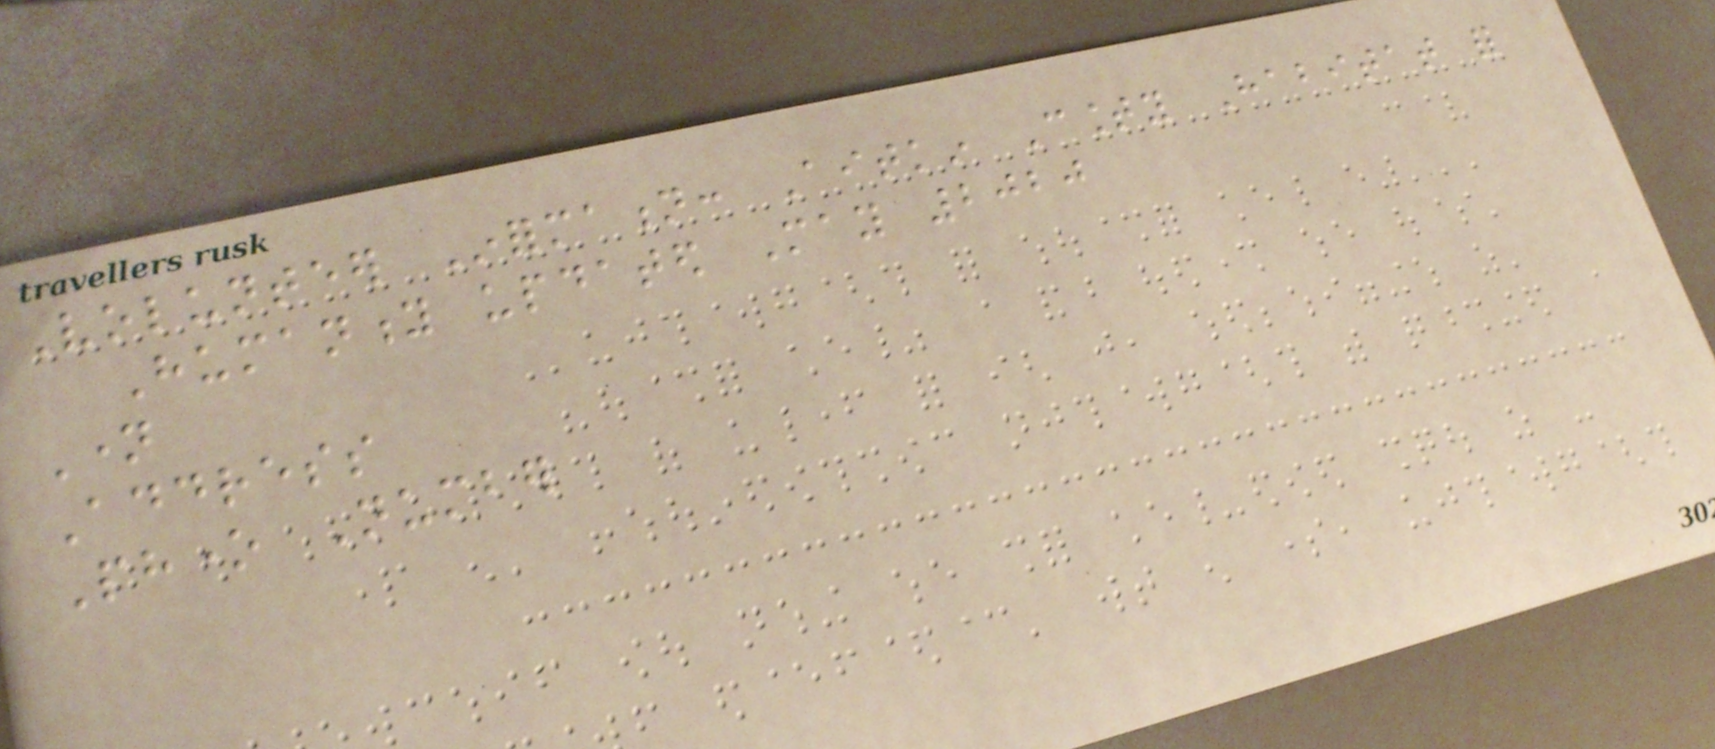Volunteer Information: Aitkin County Habitat for
Humanity updated May 2020
Name
Address
Phone Number
